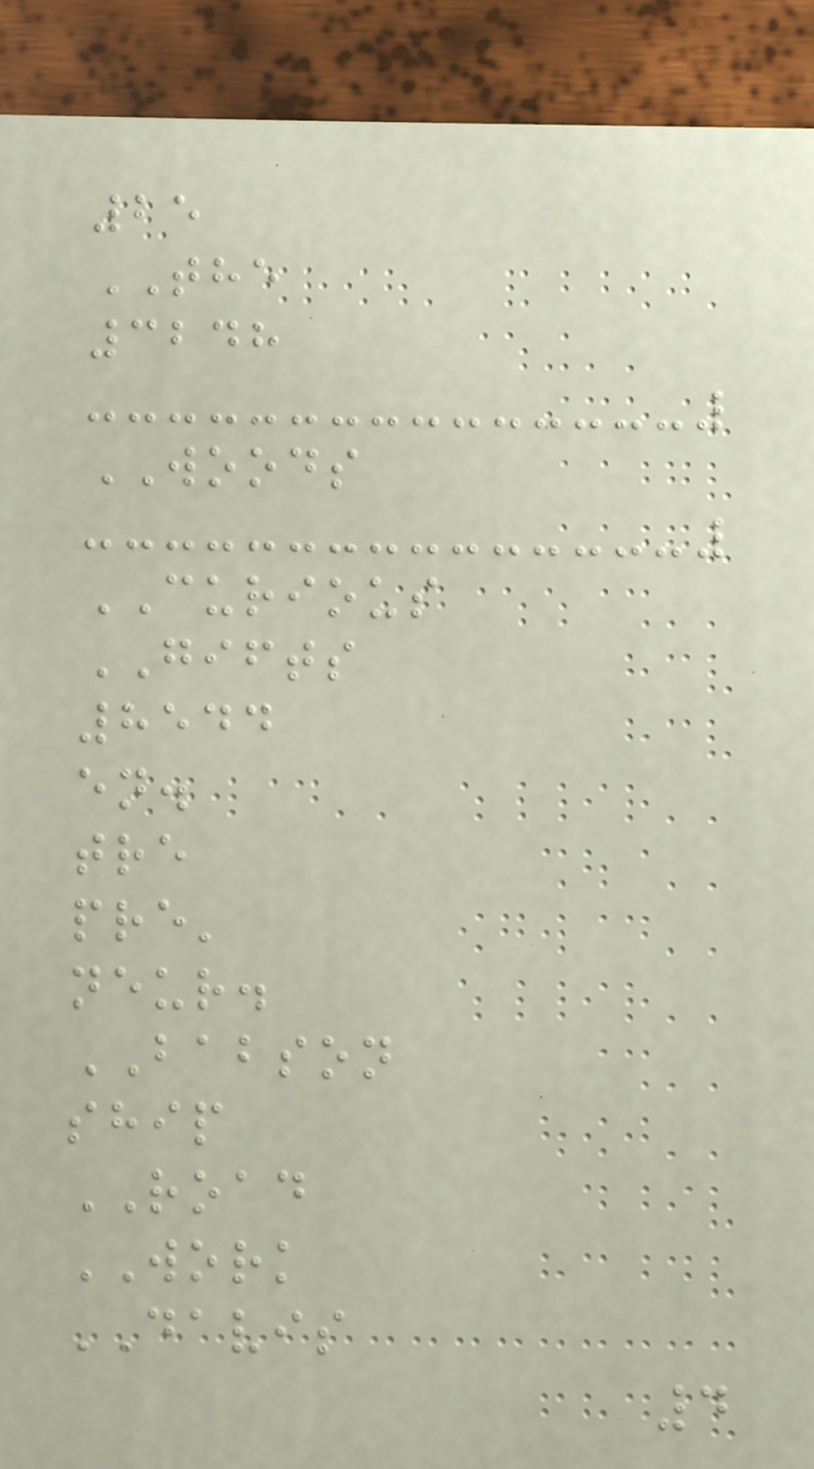25
THE
3248
WOODS
CURIOUS
GIFTS
8544
en.
tre
pre'
neur.
BABSON
ship
ROAD
WORK
DAVIS
4
